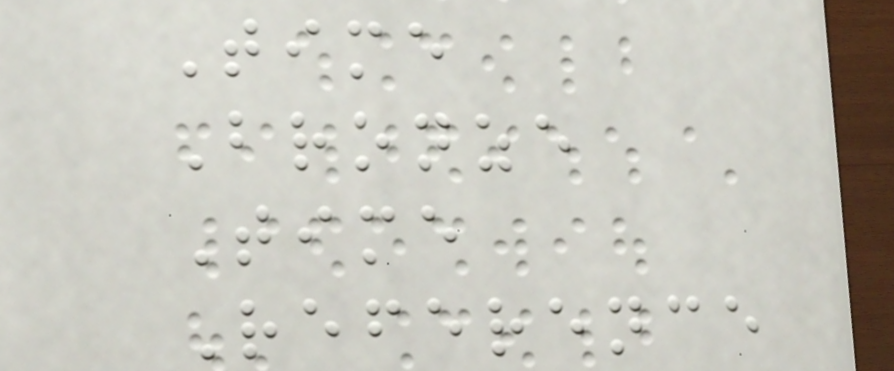Time
Bronze
Time
Reference
